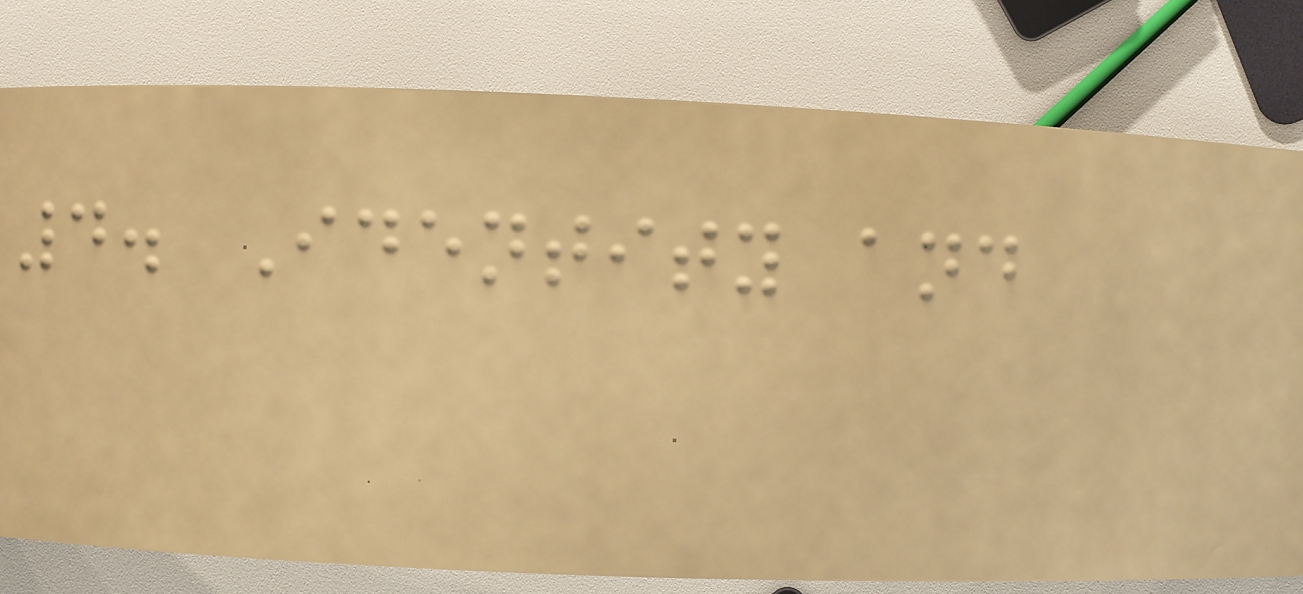4. Identity and
